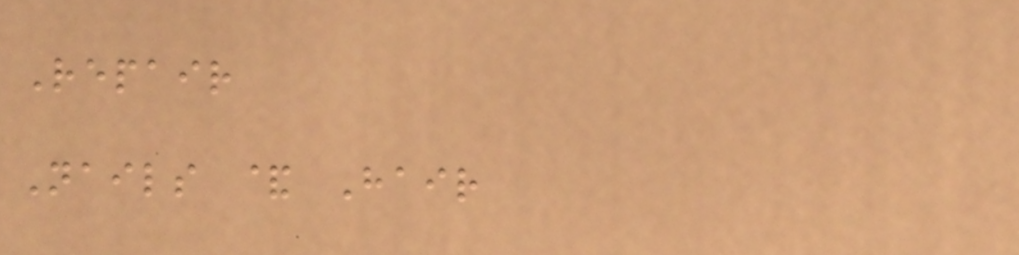Repair
Nails & Hair
